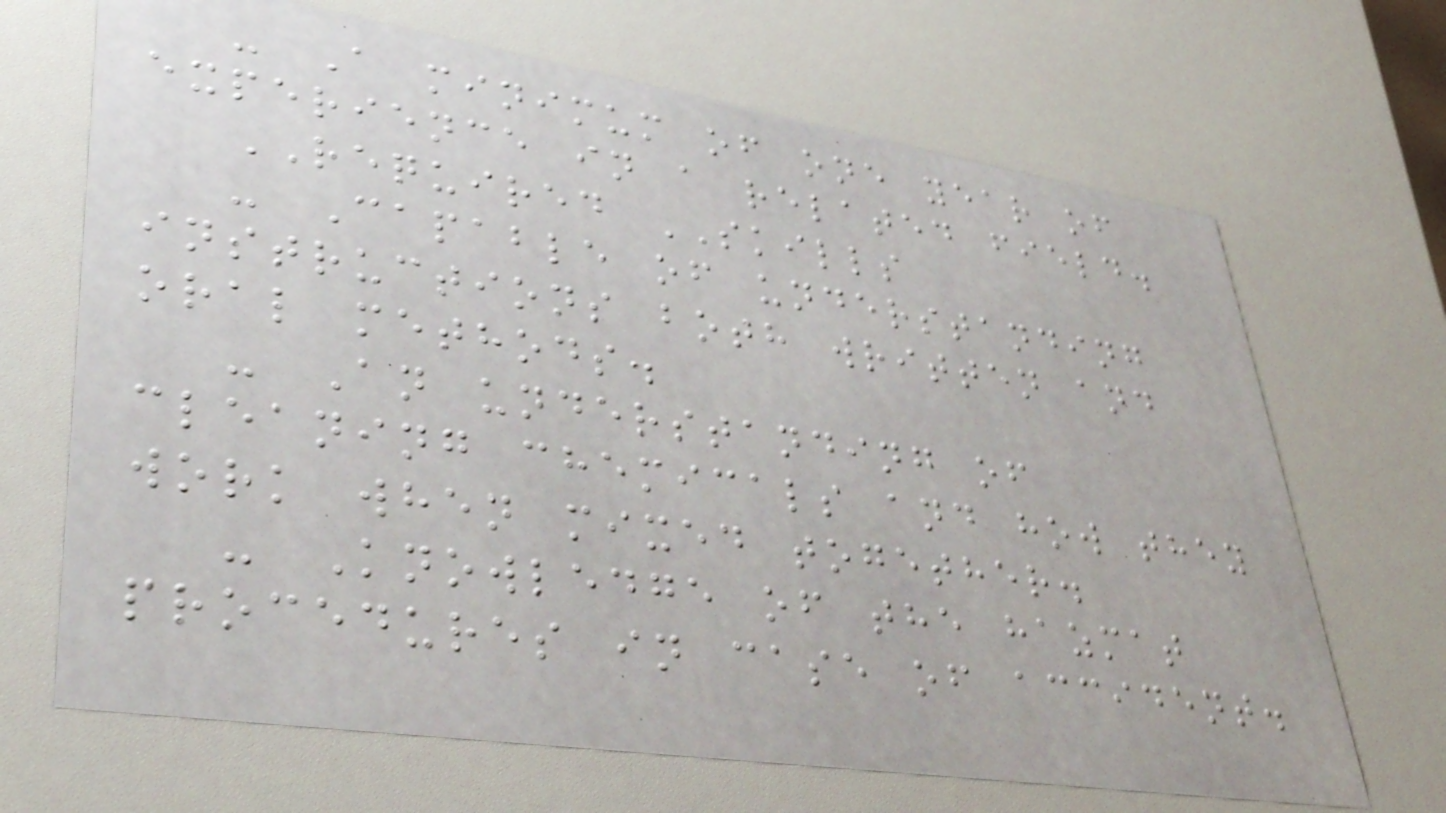- A minimum of one year of
experience in a related field.
REQUIRED SKILLS
- Capable of understanding
instructions both written and
oral methods.
- An understanding of
cleaning chemicals and how they
work when mixed together.
- Knowledge of the hazmat
procedures in case of accident.
